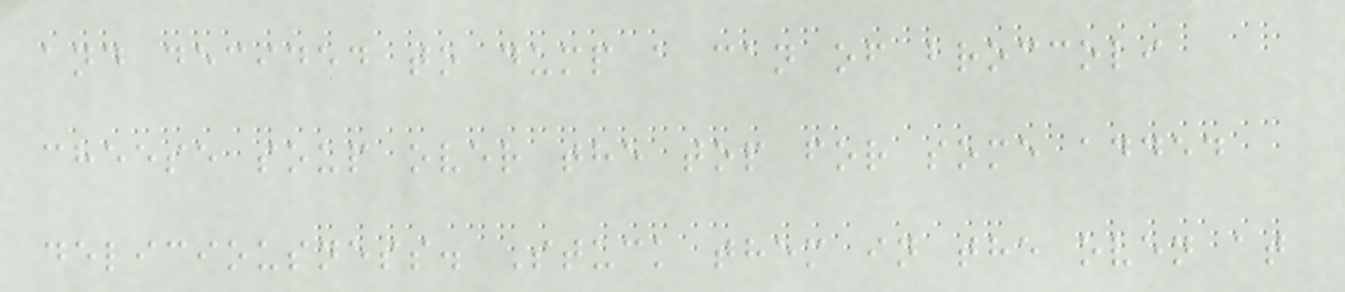and decided to dump a can of broccoli
cheese soup over the top for some added
deliciousness. Stuck them in the oven at
